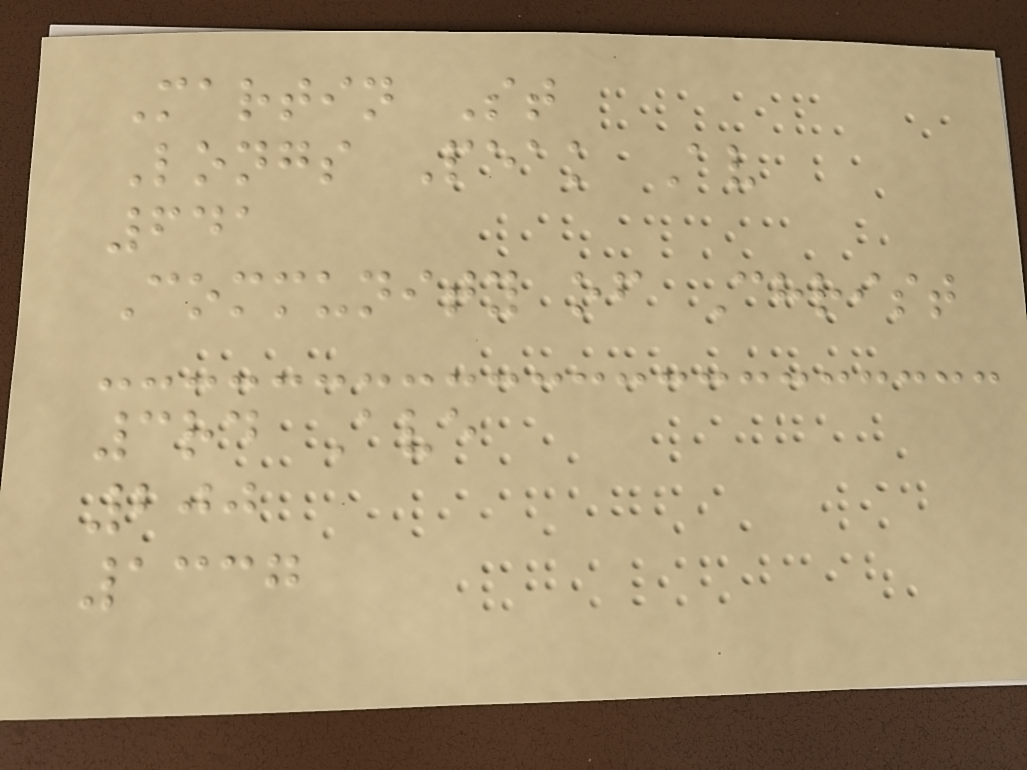Martin St
Longs Peak Av
641
Community of Christ
3rd Ave
200
1337
